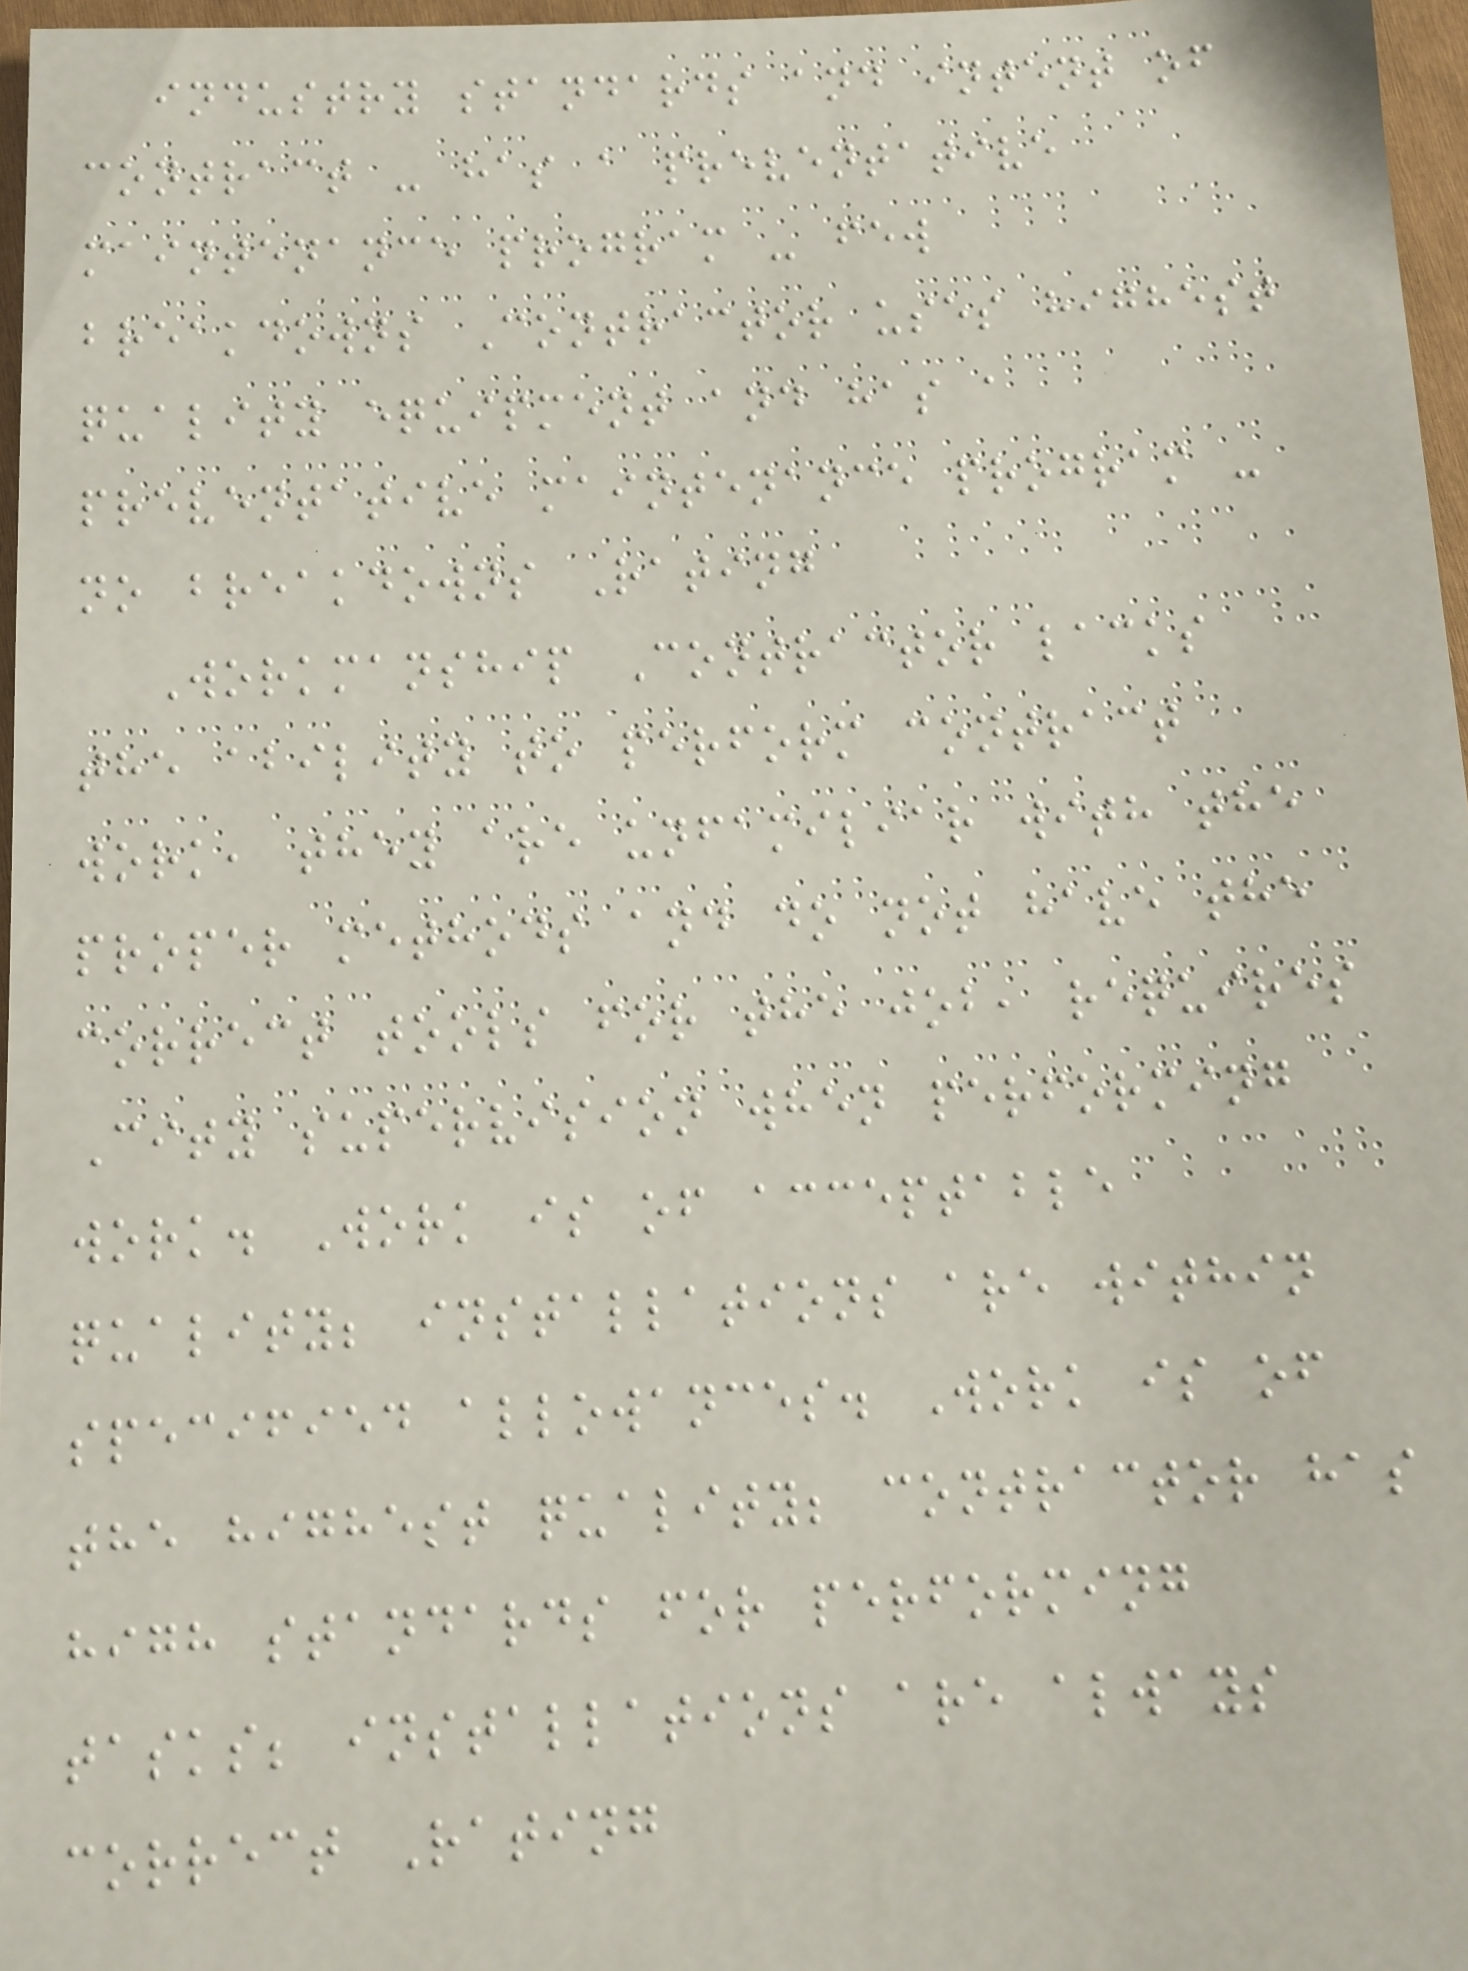industry standards and intent of
contract - has a preventative
maintenance program - few
breakdowns Contractor uses highest
quality equipment and has a
preventative maintenance program -
no breakdowns Rating
Workmanship Contractor lacks
the ability to perform contract
work, they are unfamiliar with the
proper methods and do not have the
correct tools for the job, requires
City supervision when performing
work. Work is of acceptable
quality; installations are within
specified allowances. Work is of
the highest quality; contractor has
high standards for performing
tasks; installations are always
correct Rating
